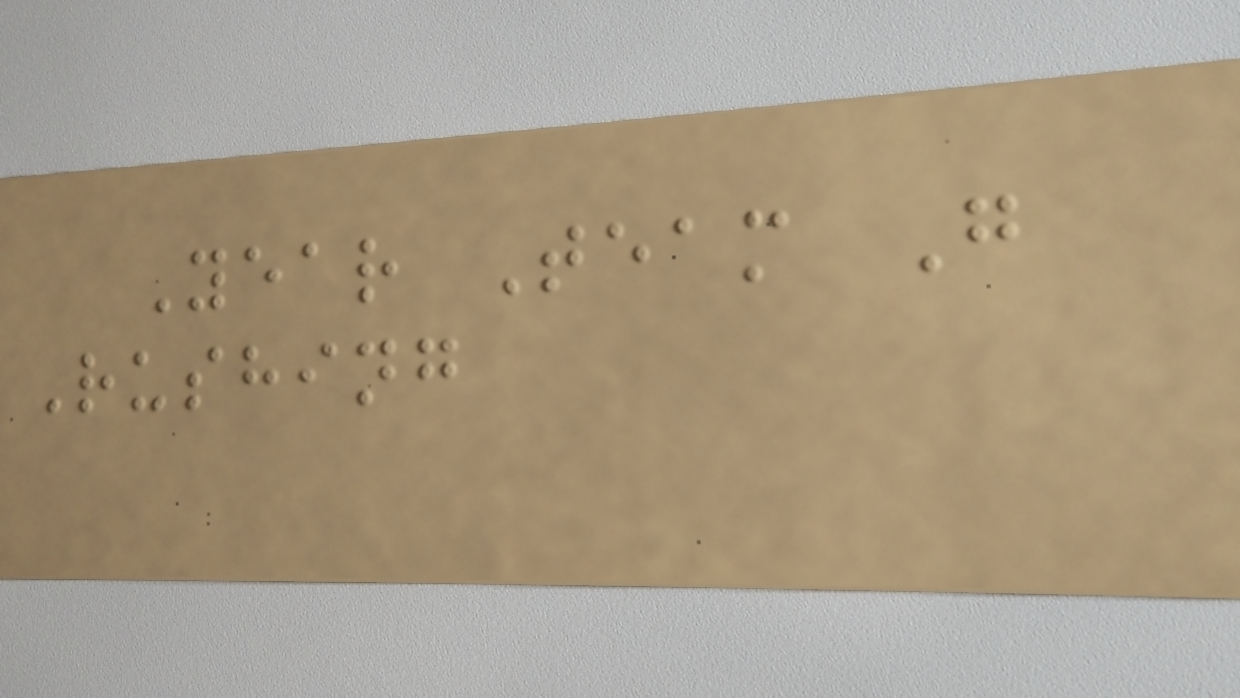Year Team G
Rushing
